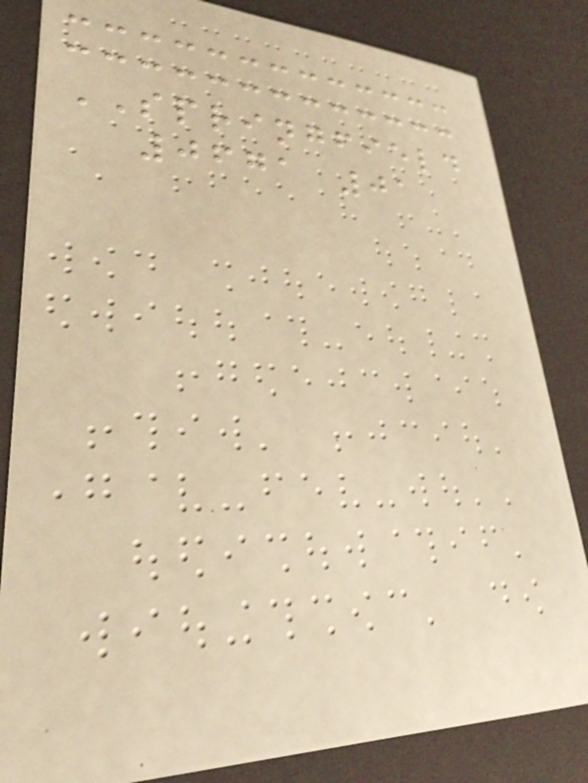SPRINGFIELD
0671 01
